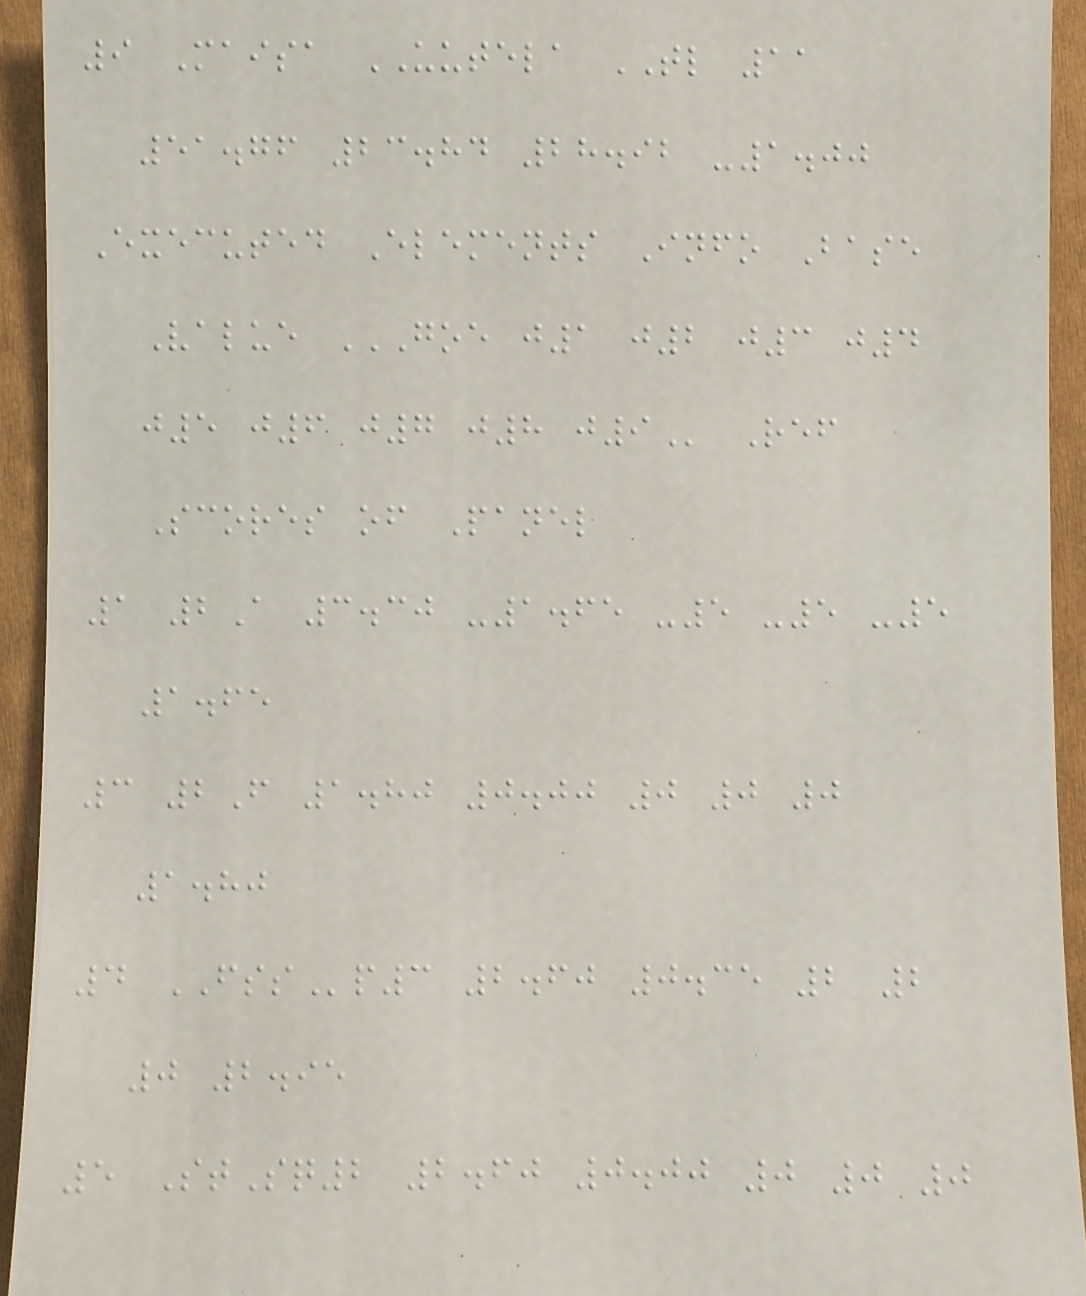9 Maisa UUTELA TL 11
51.76 23.84 28.92 -1.00
Executed Elements Info Base
Value GOE J1 J2 J3 J4
J5 J6 J7 J8 J9 Ref
Scores of Panel
1 2A 3.30 -1.65 -5 -5 -5
1.65
3 2F 1.80 0.00 0 0 0
1.80
4 FSSp3 2.60 0.35 2 2
0 2.95
5 StSq2 2.60 0.00 0 0 0
